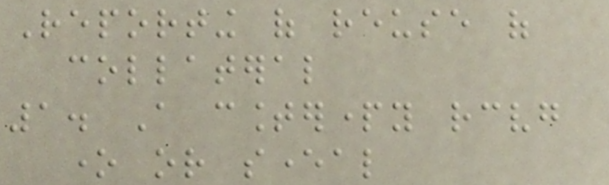Reporting of reuse of
collateral
1. A counterparty receiving
one or several
